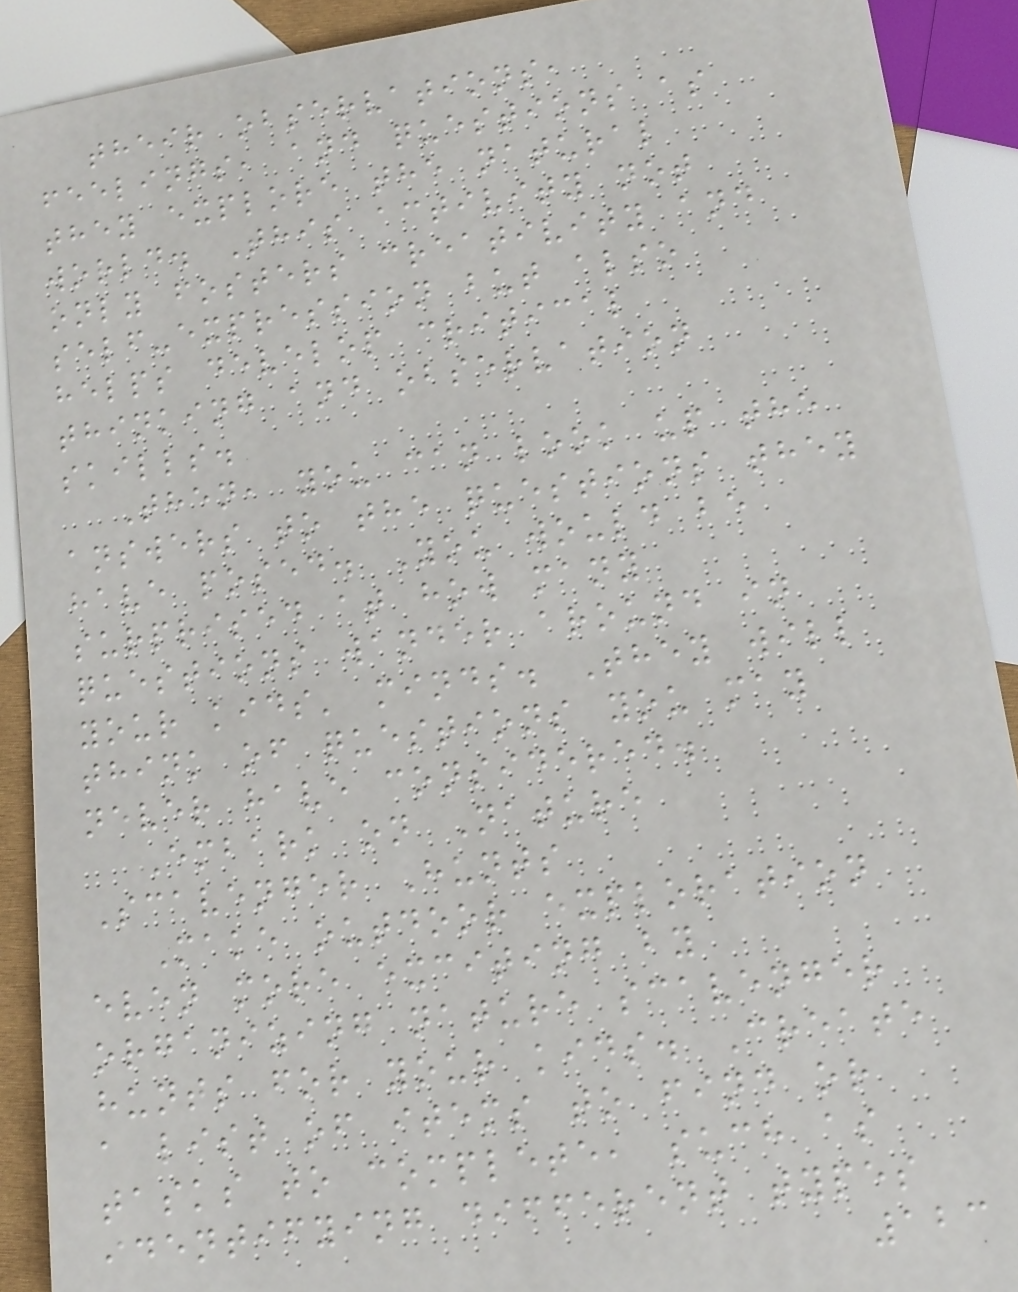their observations,
feelings, and questions as
they explore the natural
world. This activity not
only fosters creativity and
self-expression but also
helps develop critical
thinking and observation
skills.
Then, you can look up the
answers to the questions they
have posed. You would be
surprised at how many
questions wander around in
your kids' minds. They will
think of questions you may
never have considered.
Embark on Nature
Scavenger Hunts
Make outdoor exploration
even more exciting by
organizing nature scavenger
hunts for your kids. Create
a list of items to find or
tasks to complete, such as
identifying different types
123
